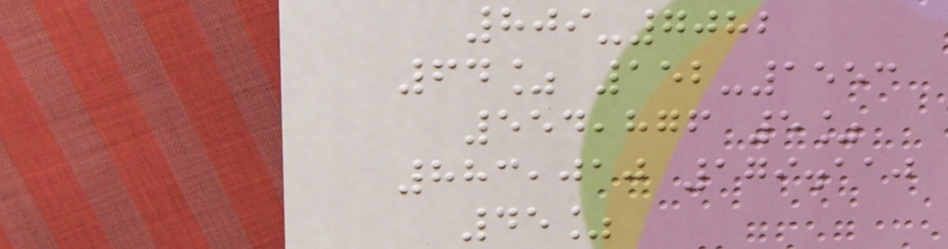809-7082
64% 152-1553
554,876 5%
883,010 179.110
45%
